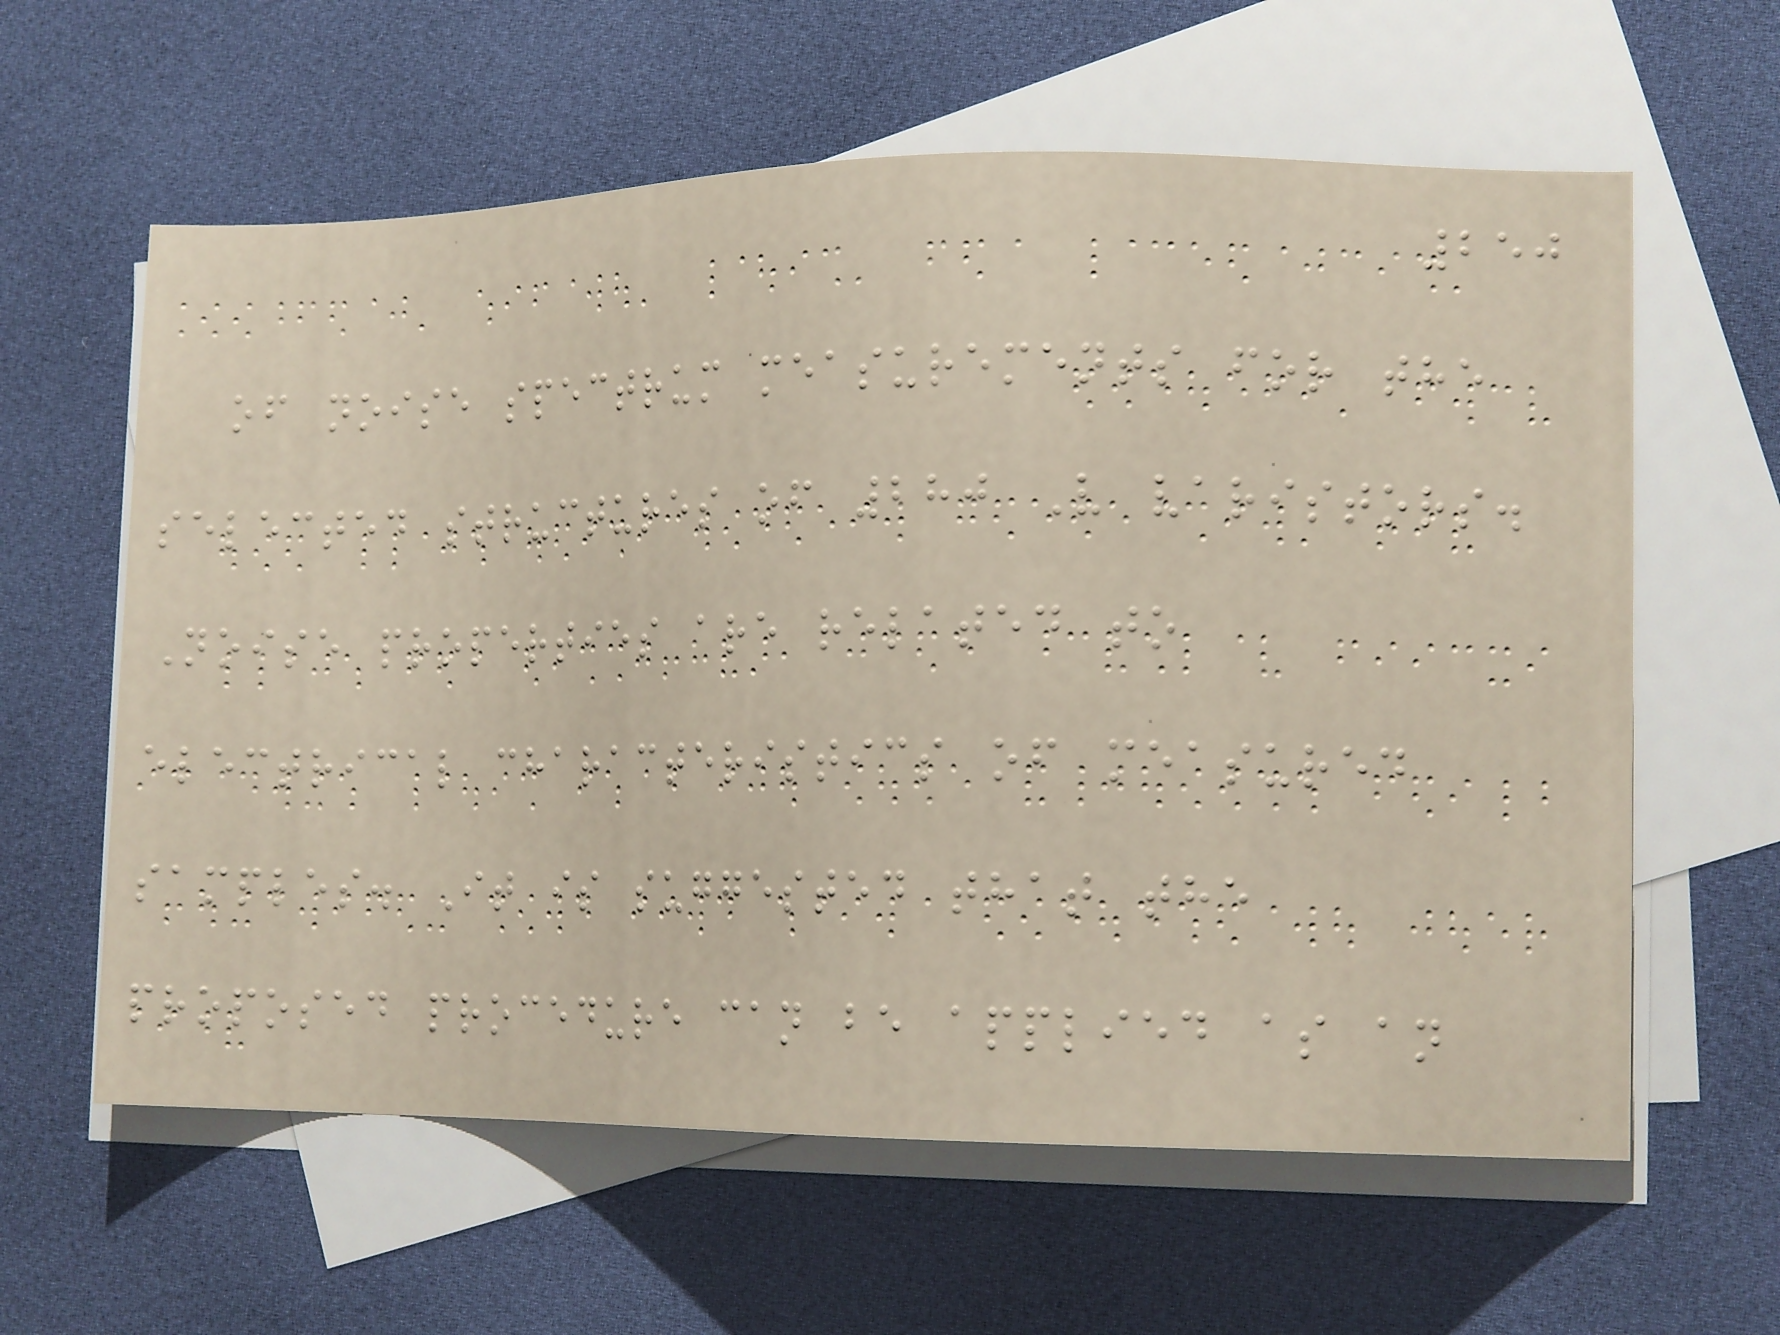250
of noise spectrum measurements for the
selected structures of 280 V varistors.
Noise properties are related to
electrical characteristics of measured
samples. It is suggested that the
proposed procedure can be applied as an
